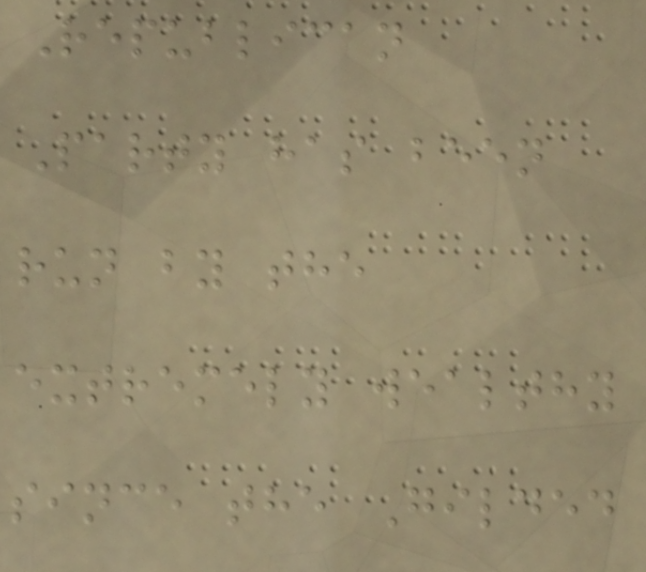Republican
Party has been
run by the
extremely wealthy
since the Gilded
